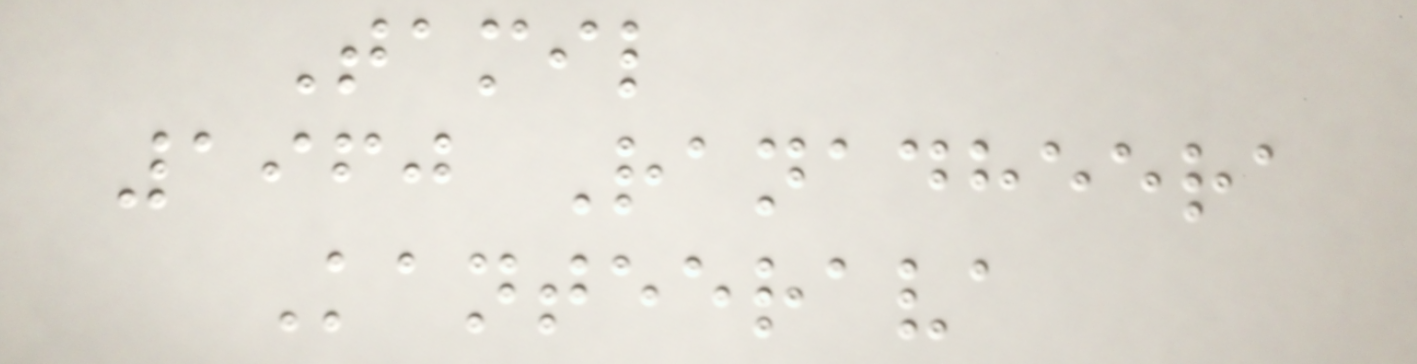Tamil
1960 Ranadheera
Kanteerava
